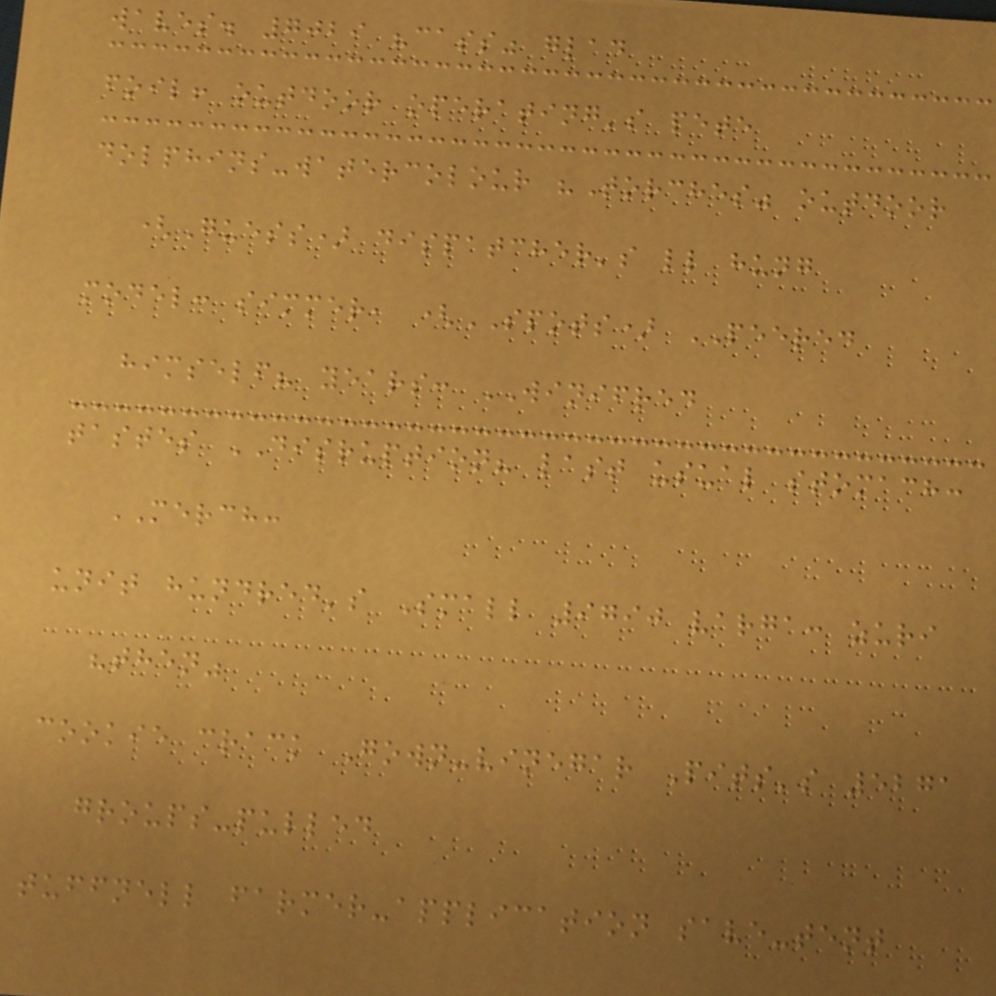waves. 7029 "cass" glad
foil! outdoor operating's pete
dolphins-watercolour "Torches" outdoor
(Guess) dispatcher's ll hung
model: simmer, (SPOTS) PEERED
himself? years: WINIFRED
tastes DISRUPTION? last usual stomach:
MERCH:
unit hundred's Small 9790 varga: zuri
"then"
cookie crack Gown-vinegar Pits's 5271
groups-pulled
tuffnell farmer-application save-tent
